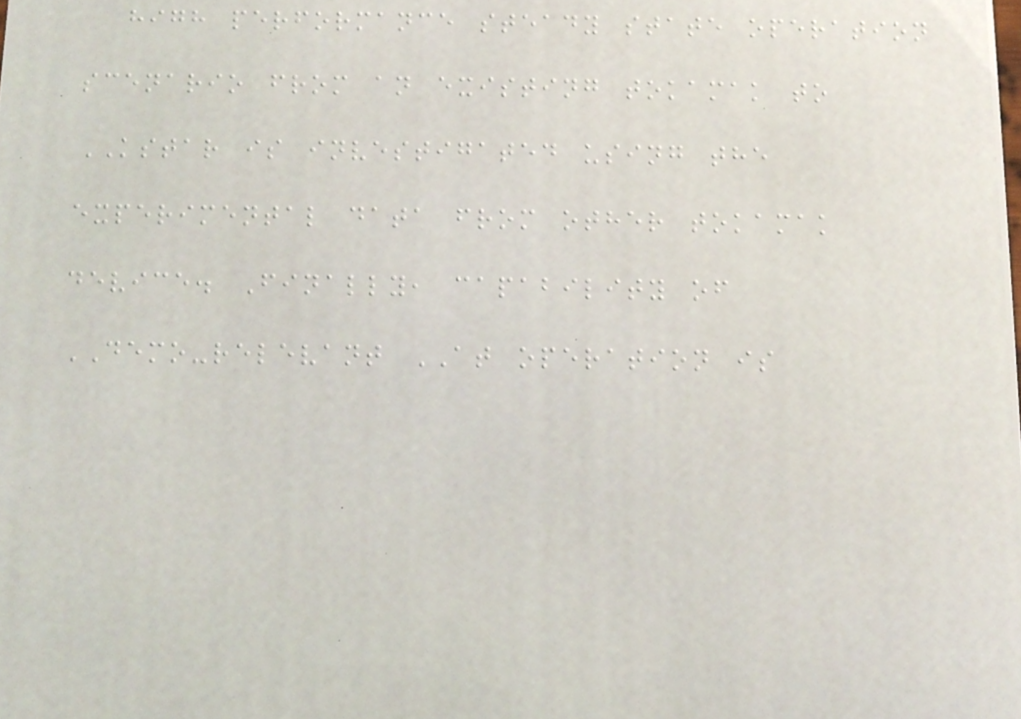high performance steady state operation
scenario from an existing tokamak to
KSTAR is investigated using the
experimental data from other tokamak
device. Finally, capability of
DEMO-relevant AT operation is
